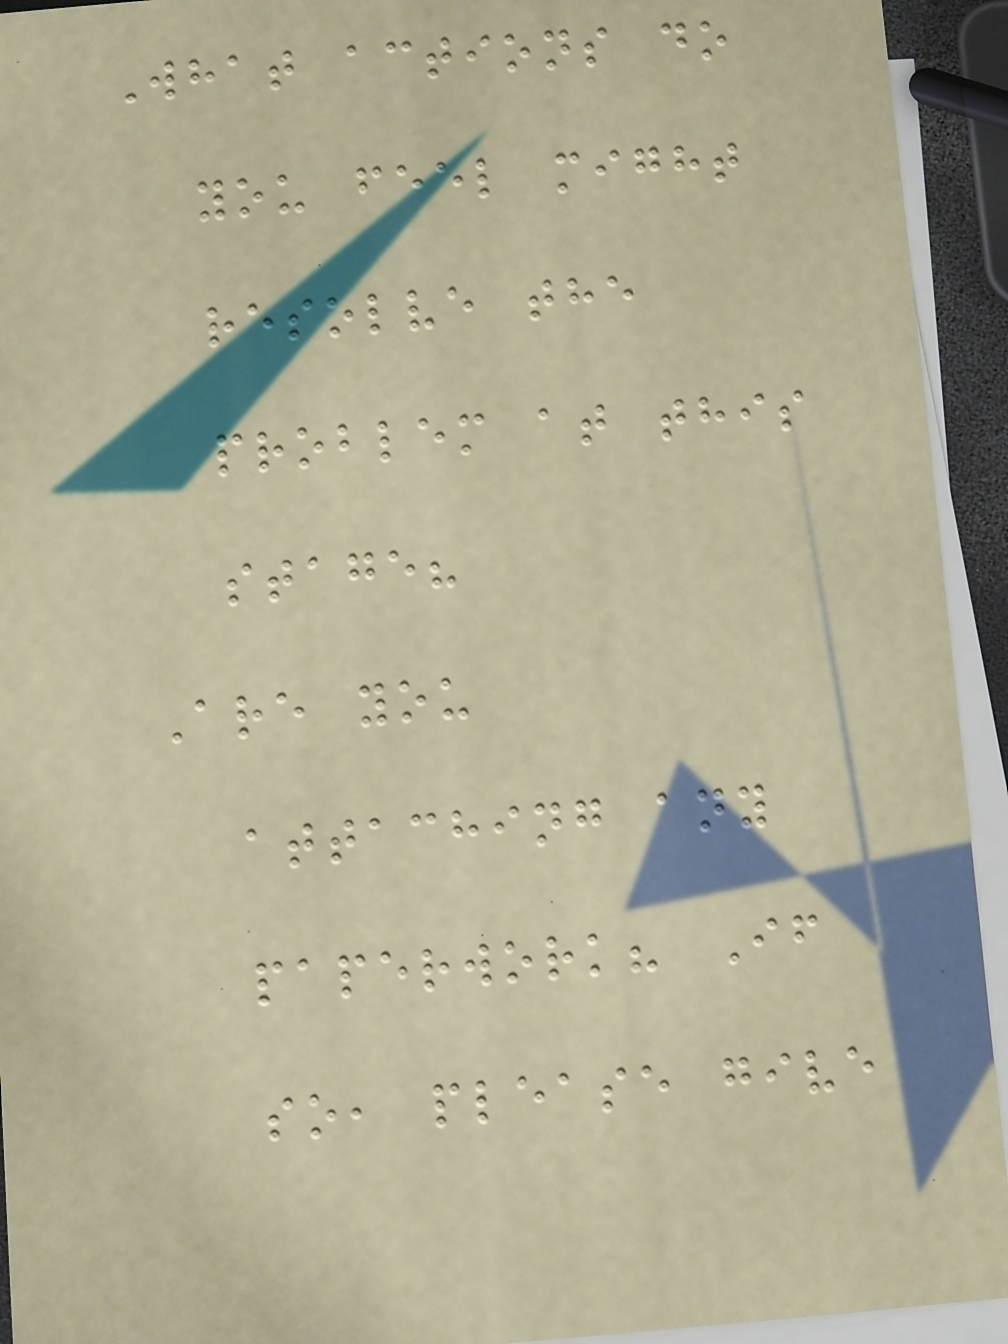What actions do
you feel might
resolve the
problem at this
stage?
Are you
attaching any
paperwork? If
so, please give
